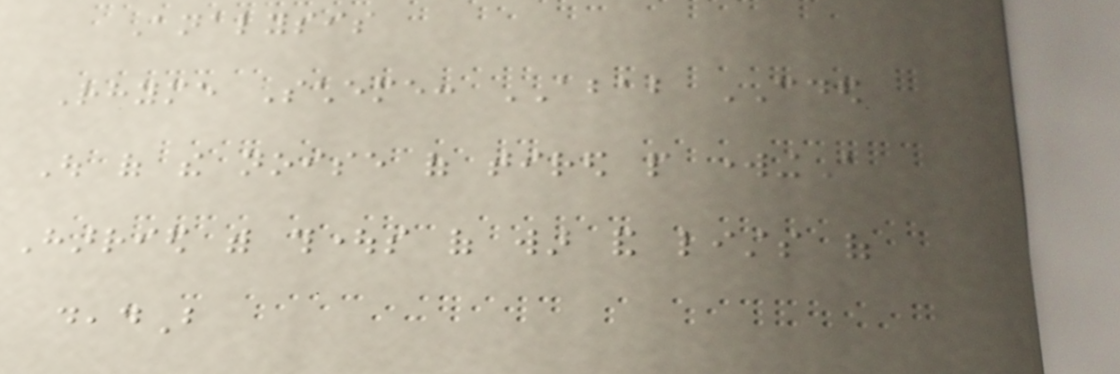Analysis
Rhyme Scheme: ABAB CDED
Out of the noise of tired people workingA
Harried with thoughts of war and lists of
deadB
